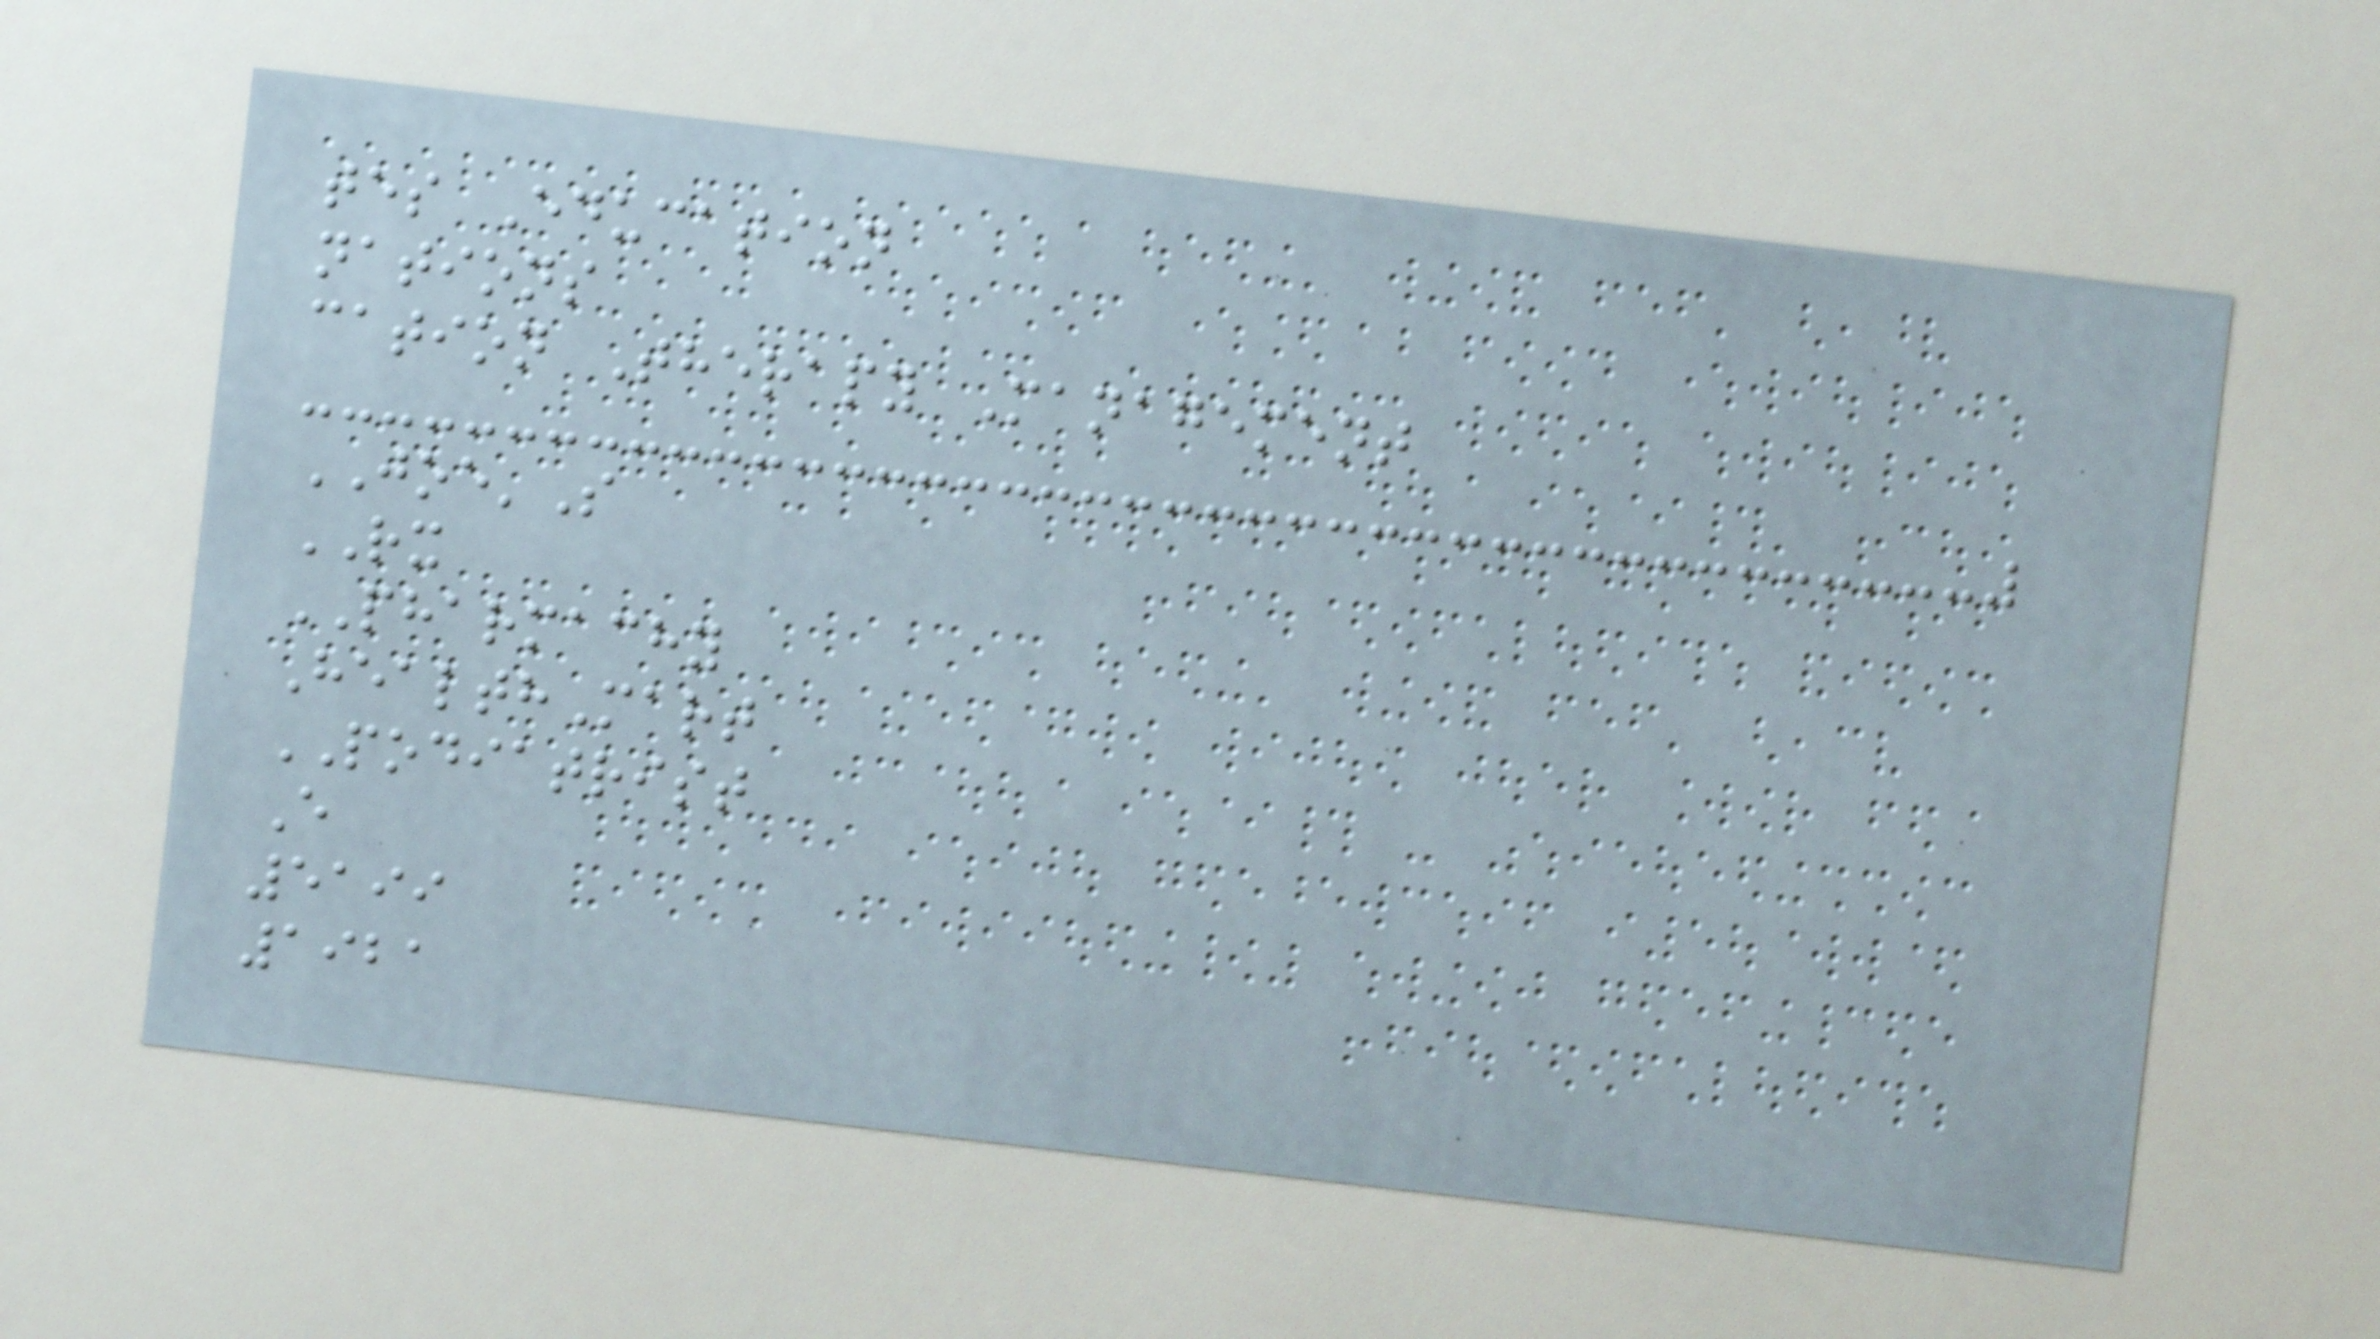tes Education
nations
cation Therapy Management
JOE'S
RX
PHARMACHY
HealthMart
PODIATRIST
E
5199
1921
